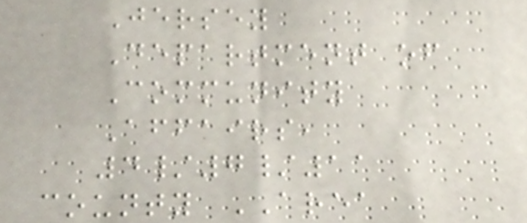Jersey
Department of
Community
Affairs,
4/7/11
county AREA
